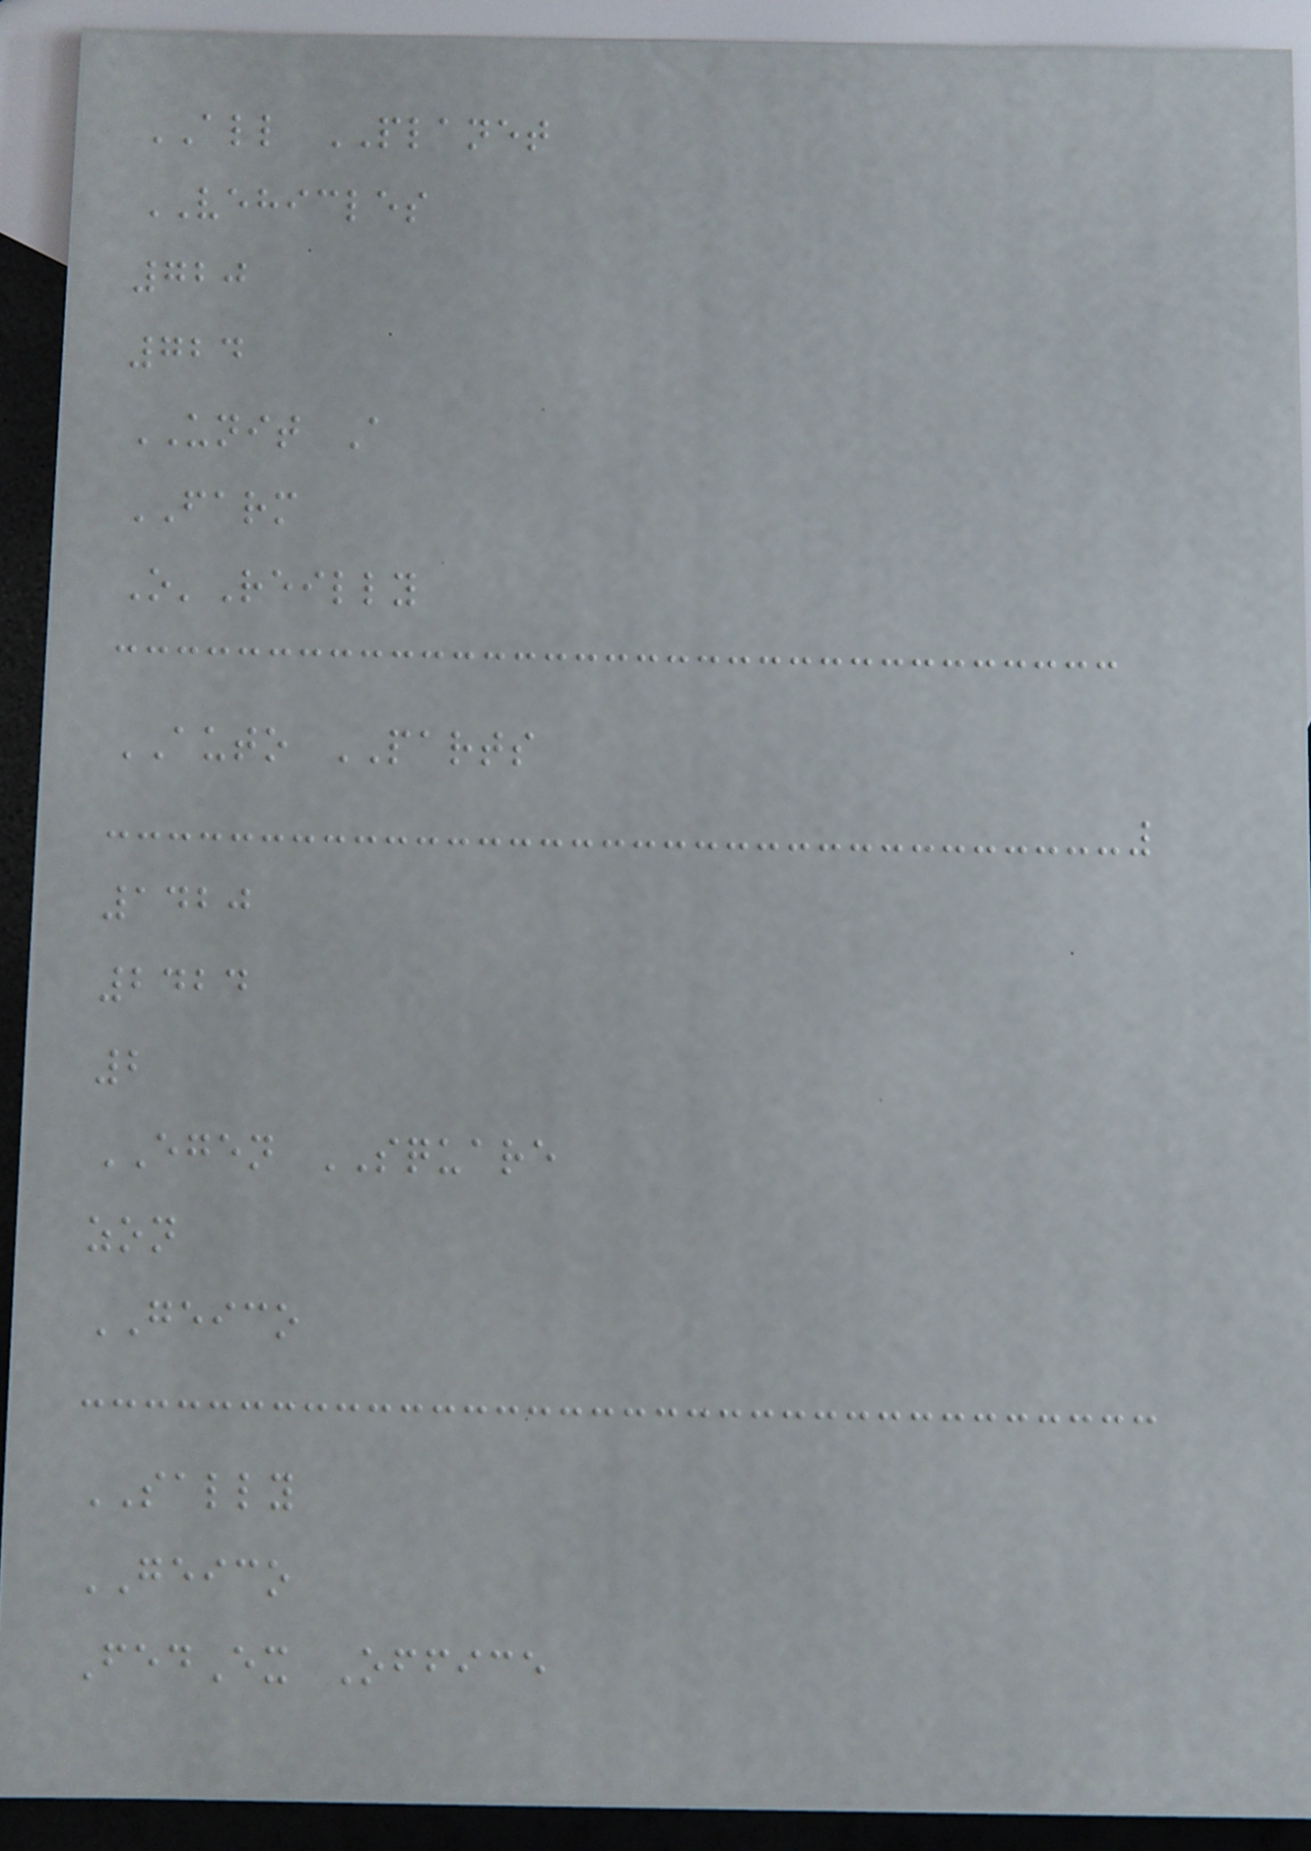ALL PLANET
VEHICLES
720
724
UNIT A
FARM
O'Reilly
AUTO PARTS
1420
2424
2
EGEN SQUARE
zon
GEICO
SALLY
GEICO
FedEx Office
